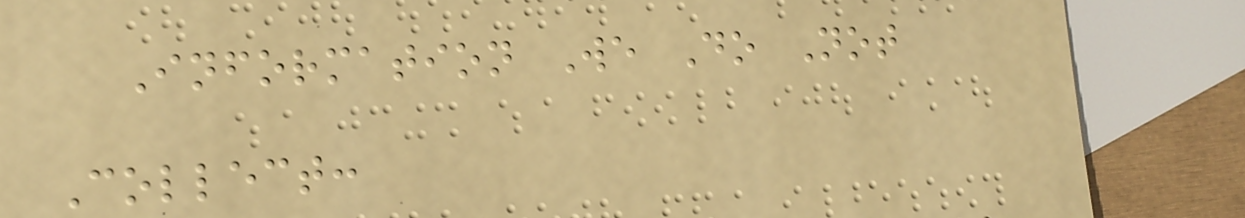Information We Do Not
Collect:
